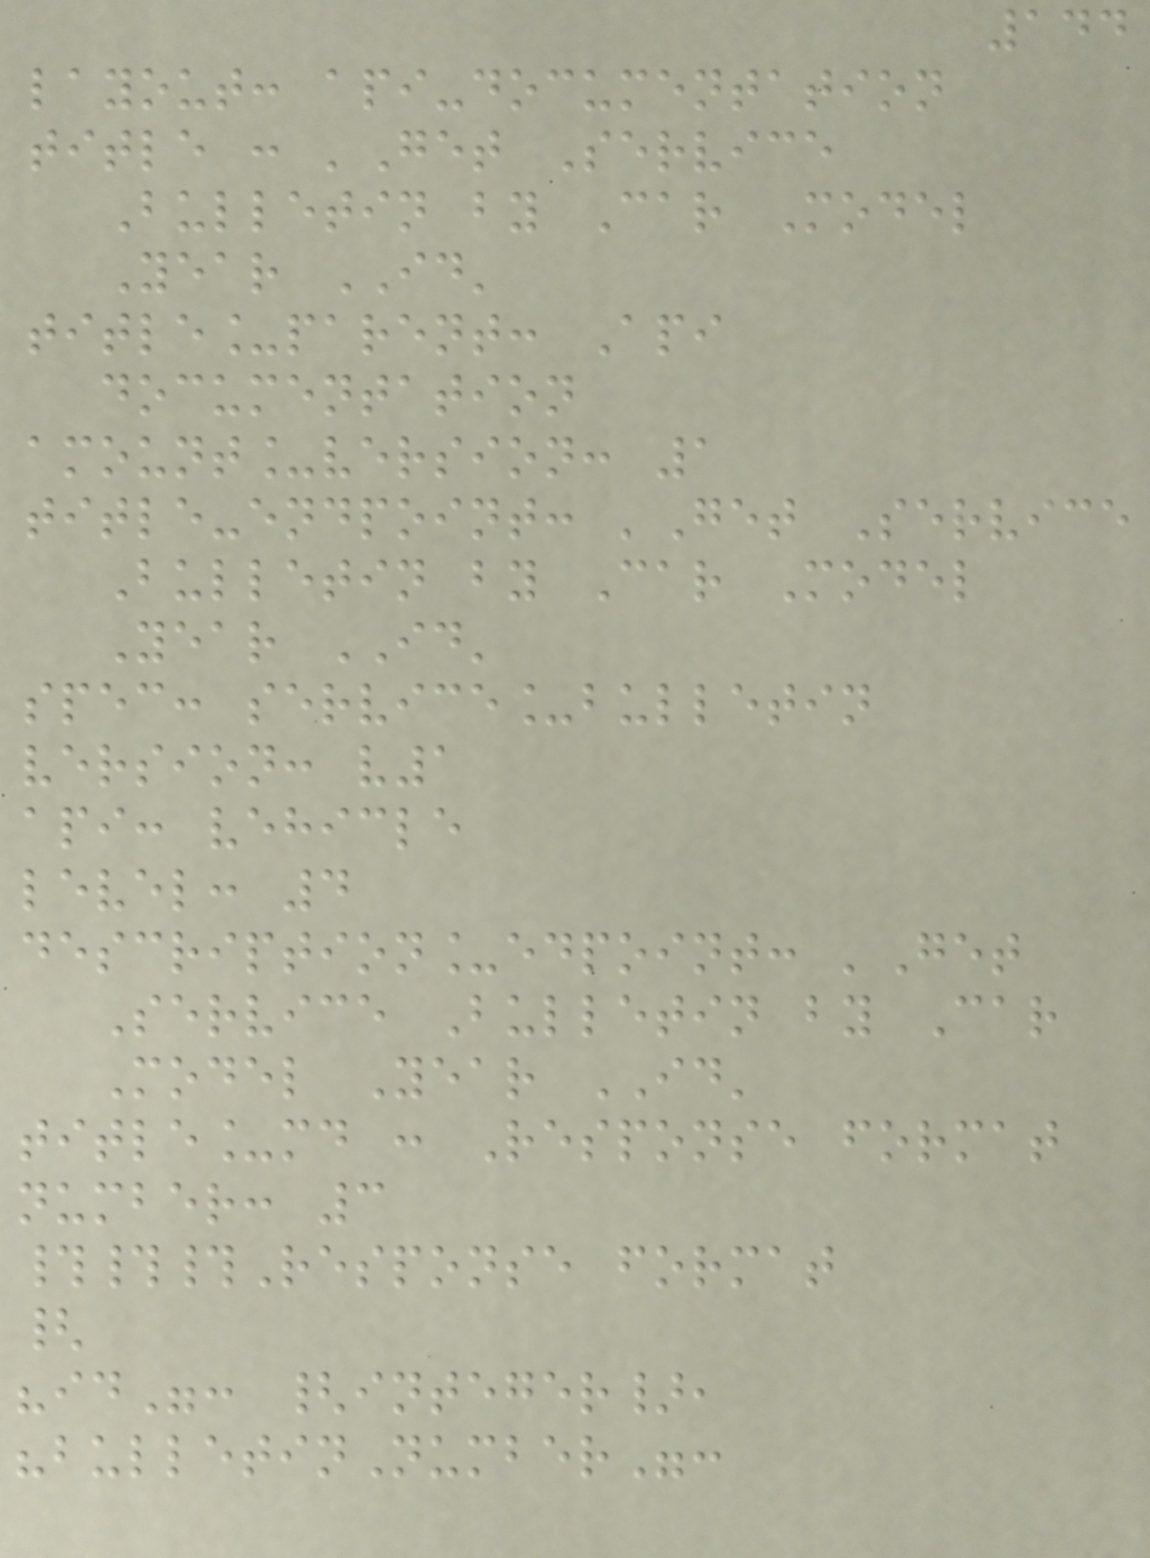144
layout: api-documentation
title : 'Get Service
Bulletin by Car Model
Year ID'
title_parent: Api
documentation
amount_version: 1
title-endpoint: 'Get Service
Bulletin by Car Model
Year ID'
spec: service_bulletin
version: v1
api: vehicle
level: 4
description_edpoint: 'Get
Service Bulletin by Car
Model Year ID'
title_md : Response format
number: 3
###Response format
{
"id": {integer},
"bulletinNumber":
